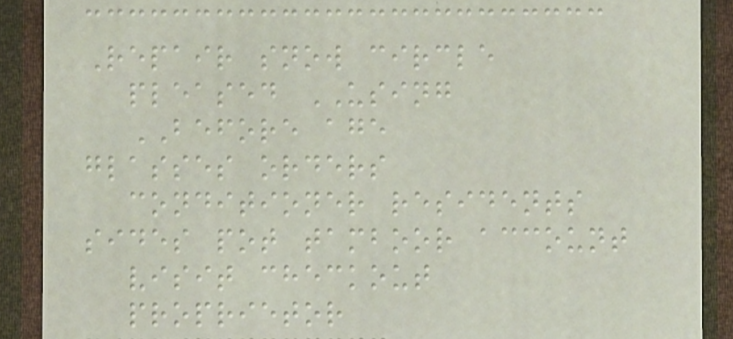Repair snow circle
pleased USING
BEFORE age
glasses orders
conditioner residents
sides pot tamboor account
visit checkout
proprietor
